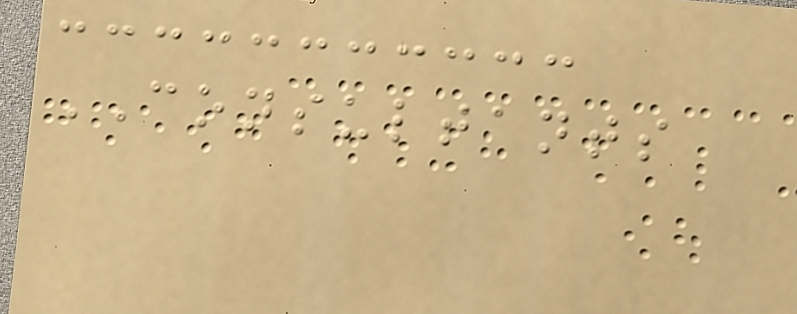CONSULTANTS
